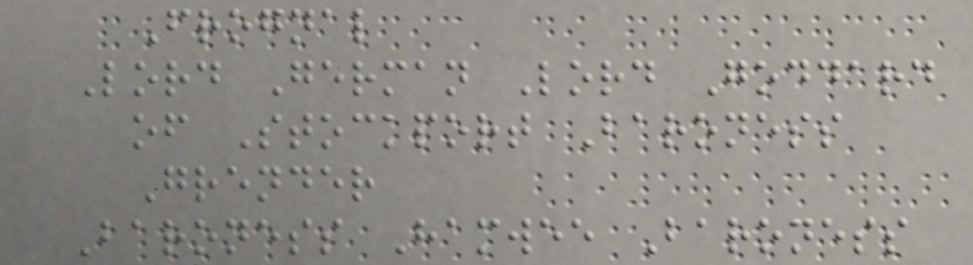Frognal
Lord German Lord Goddard
of Stockport Baroness
Grender
Baroness Hamwee Baroness
